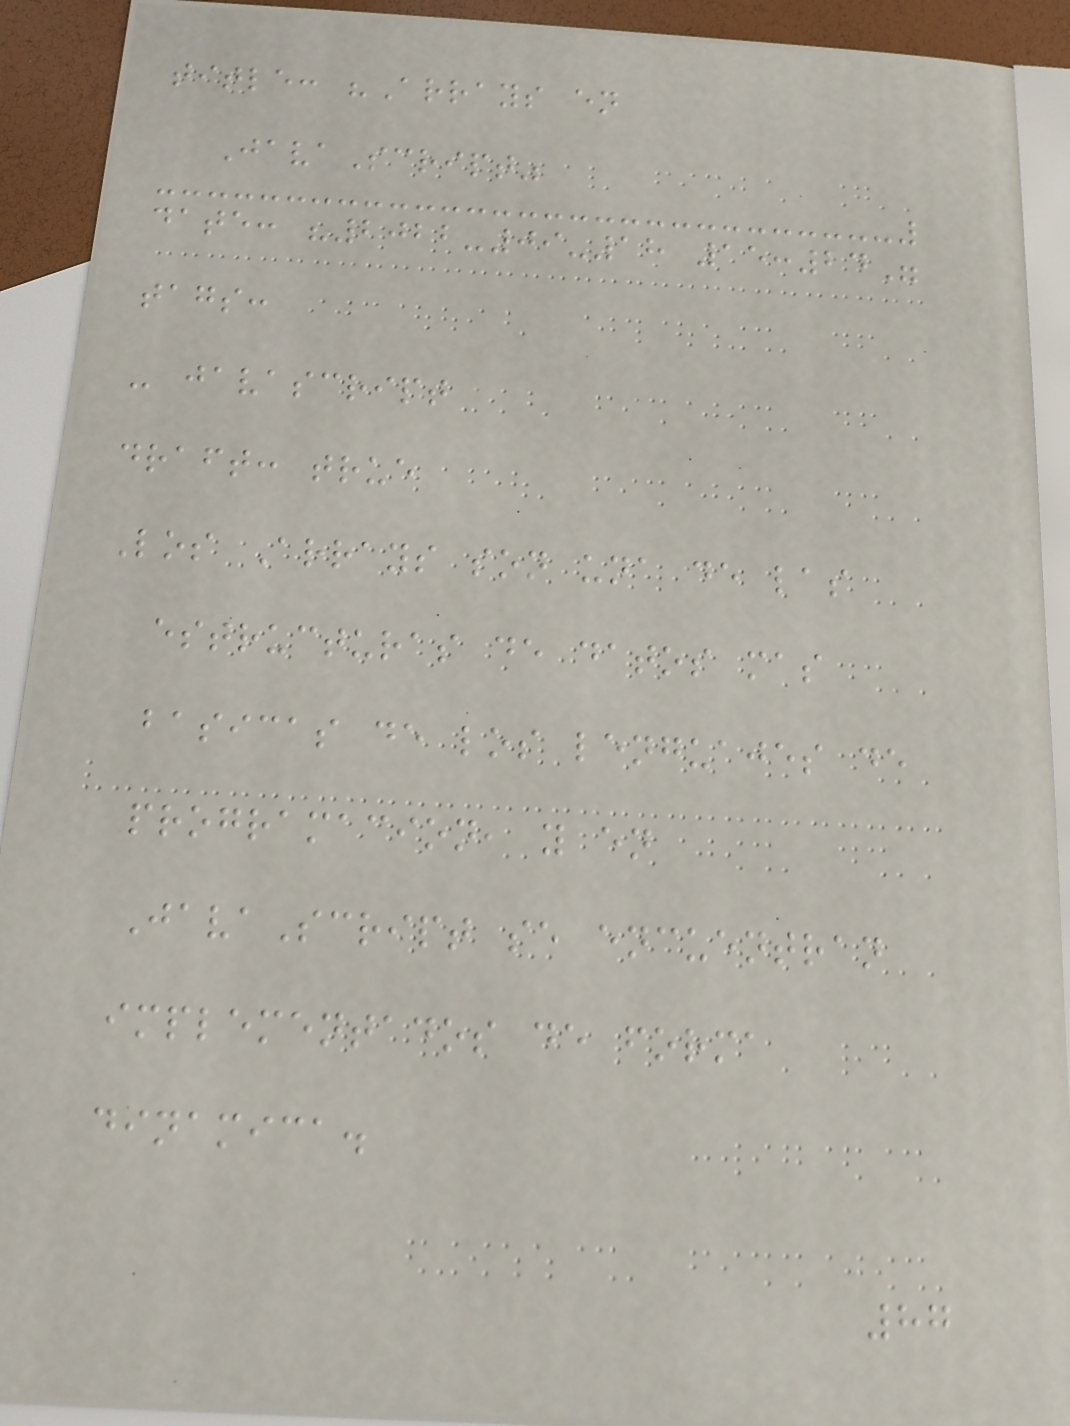title: "Arrays en
JavaScript"
date: "2022-09-18 15:24"
tags:
- javascript
draft: true
Los Arrays son una de las
estructuras de datos mas
basicas de los lenguajes de
programacion, y en
JavaScript se encuentran
implementados de forma
dinamica.
87
